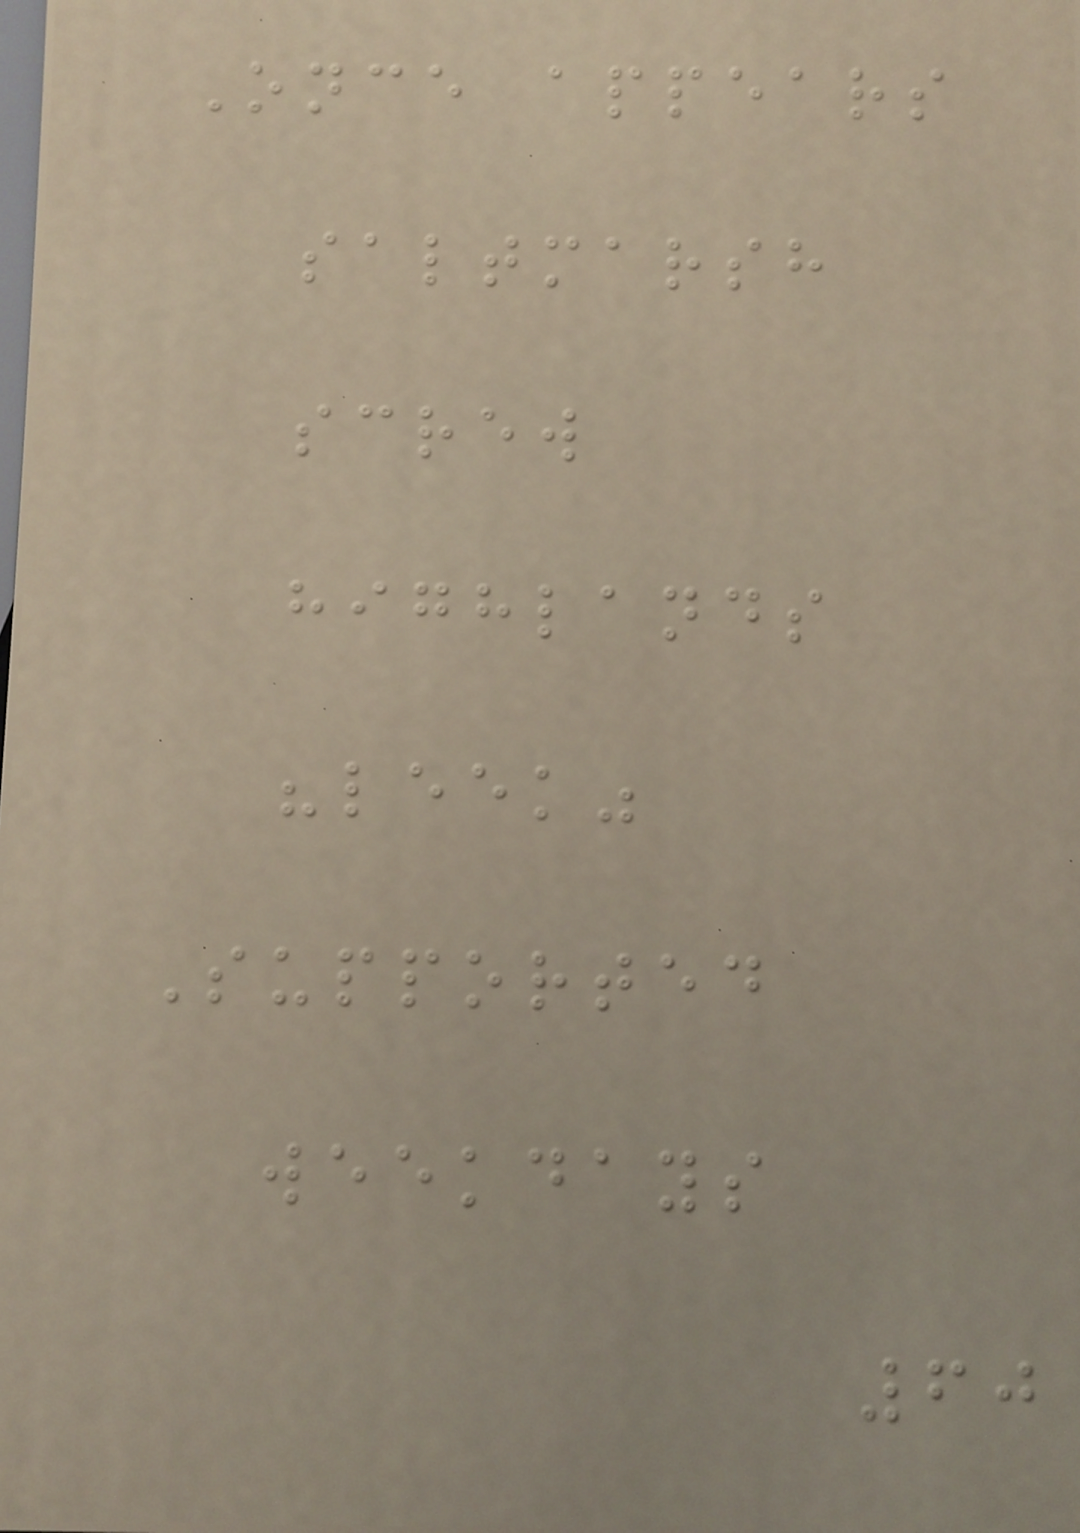Once appears
saltmarsh
screw
highlands
"leek"
Supported
weekdays
60
